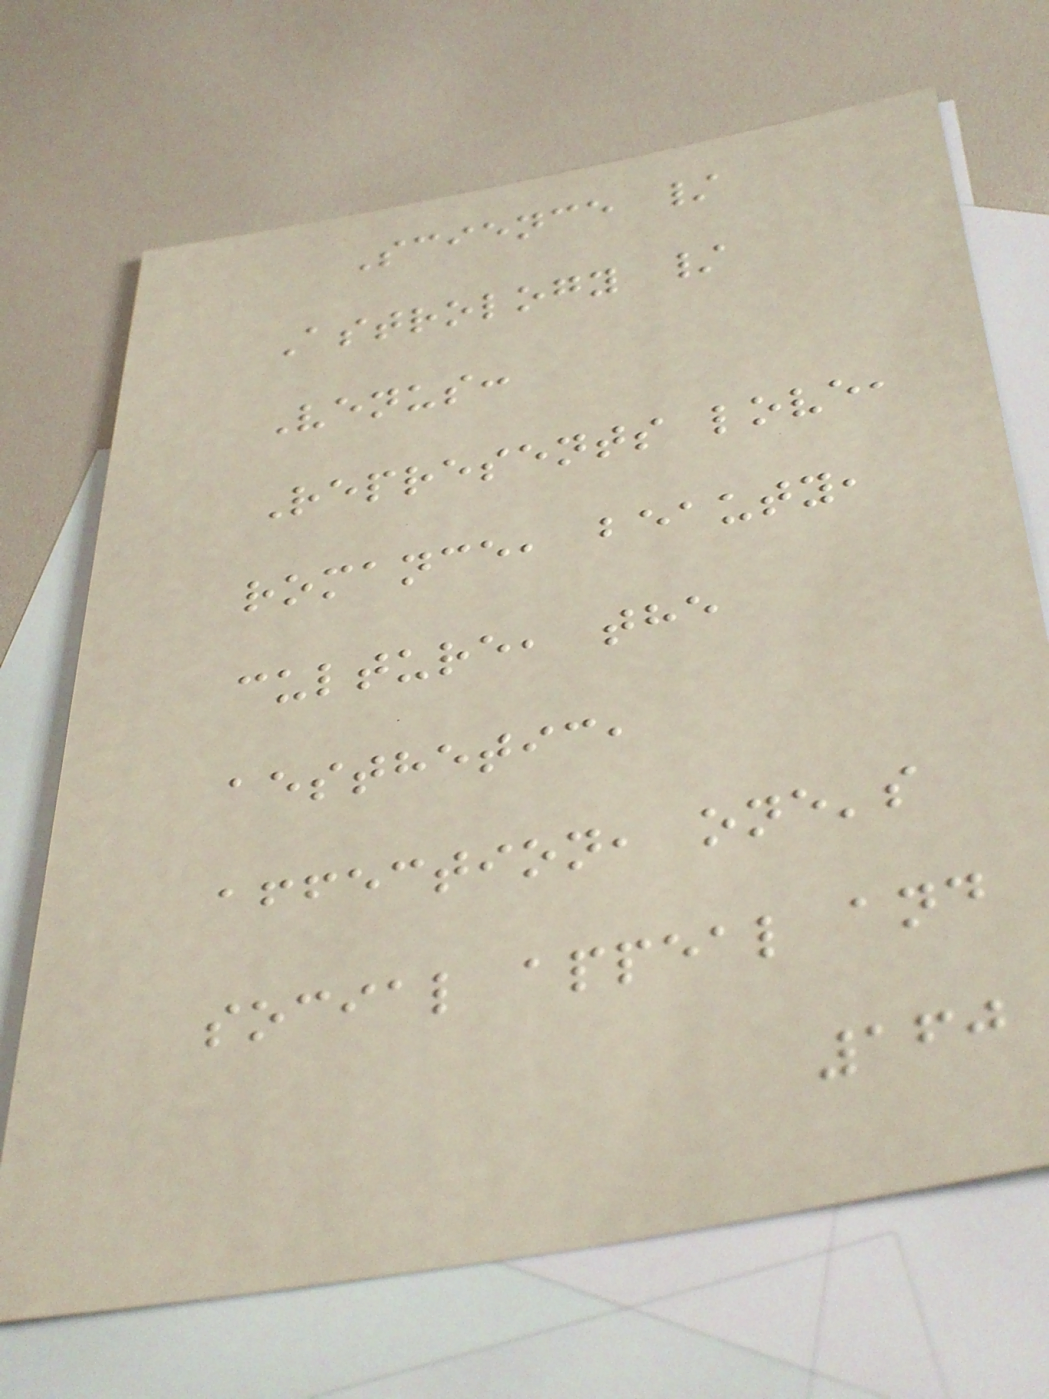Science /
Astrology /
Venus:
Represents love,
romance, beauty,
culture, the
aesthetic,
affection, one's
social appeal and
160
